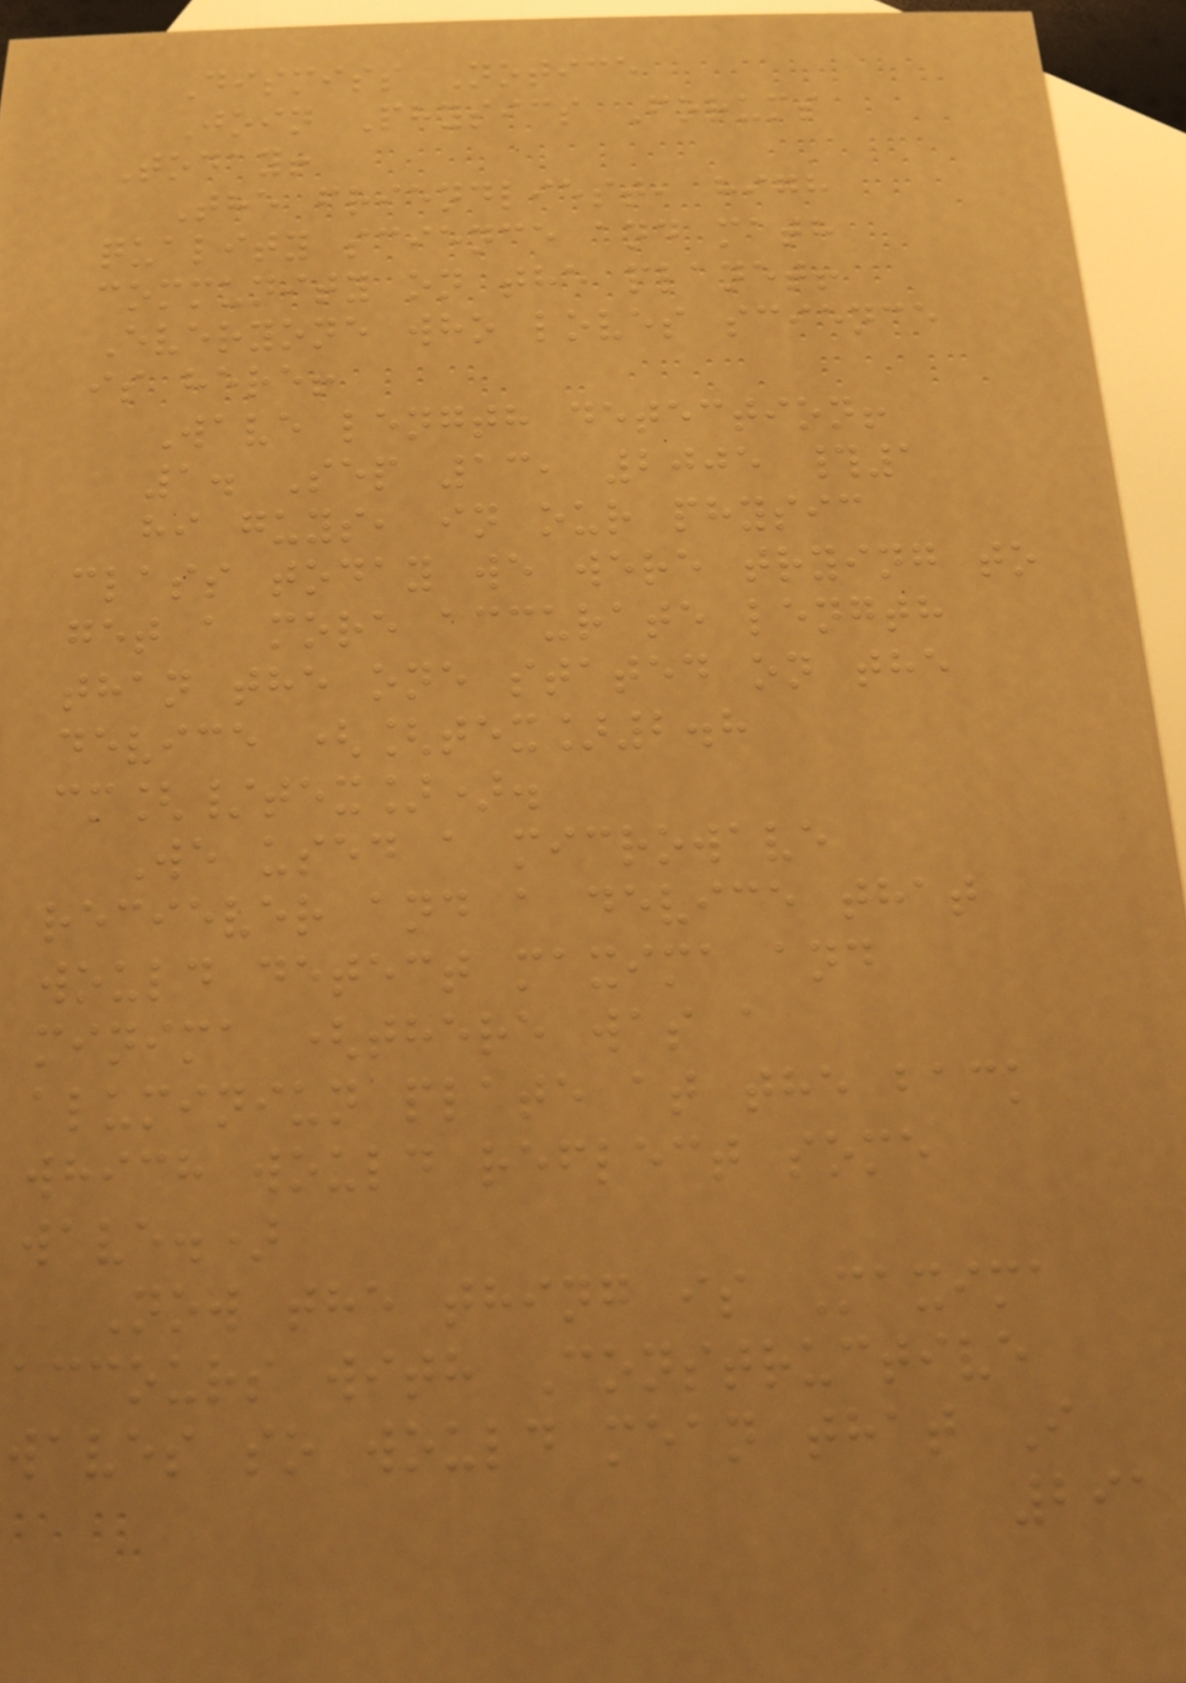Dismiss Notice
Join Physics Forums
Today!
The friendliest, high
quality science and math
community on the planet!
Everyone who loves science
is here!
Wave length detection!
1. Sep 13, 2005 #1
hi guys, in our physic
class today we were trying to
get a more accurate length
than the one stated on the
device ([tex]2.8
cm[/tex]).
We used a microwave
reciever and a device that
would detect maxima and
minima (there was a
aluminiun plate at the back
which would reflect some
wave.)
Now the thing is Maxima
accours with Constructive
waves so would mean that I
291
